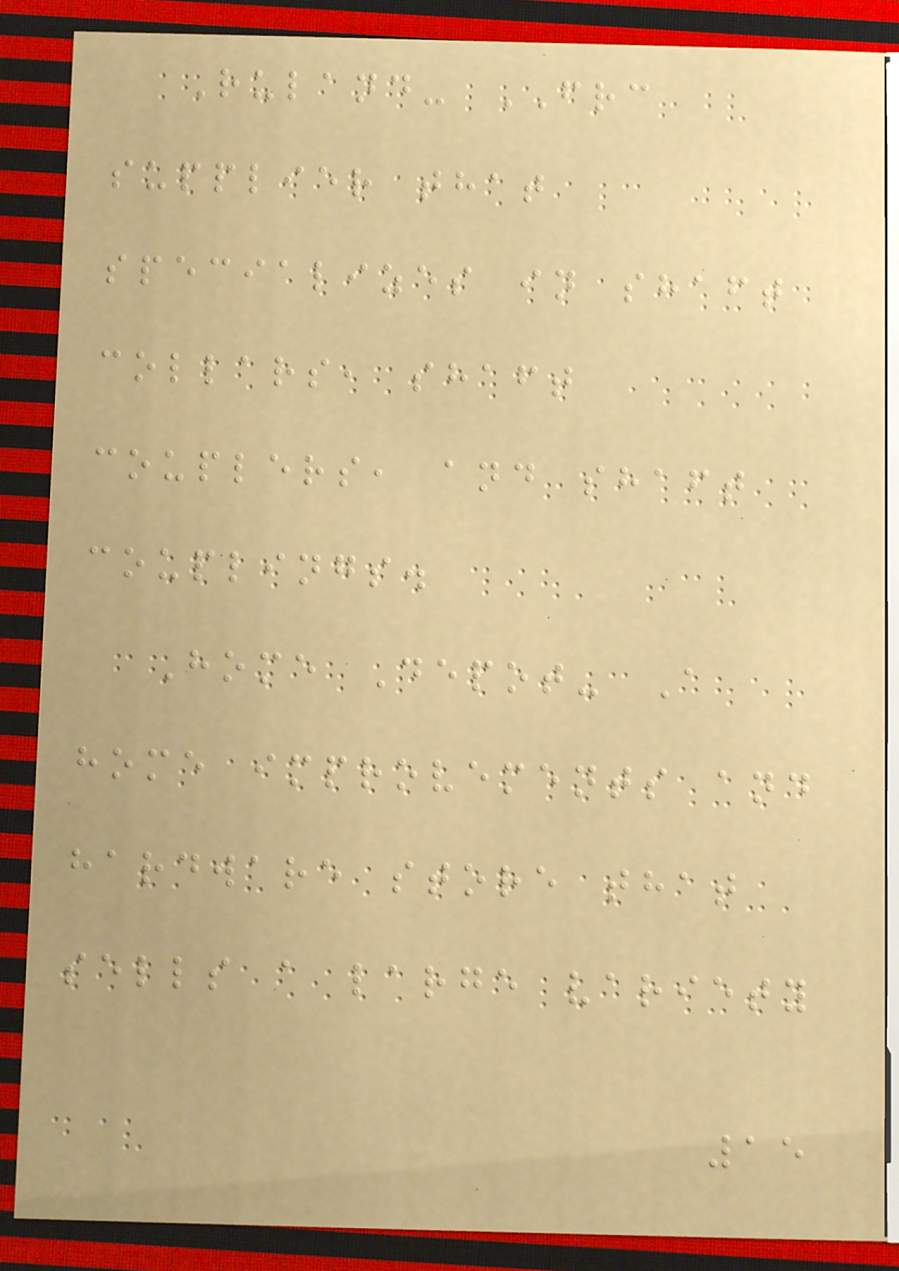Ruland- FRC
supplier that
specializes in shaft
collars, shaft
couplers, and shaft
couplings.
Home Depot- A
home improvements and
hardware store that
sells a large variety
15
